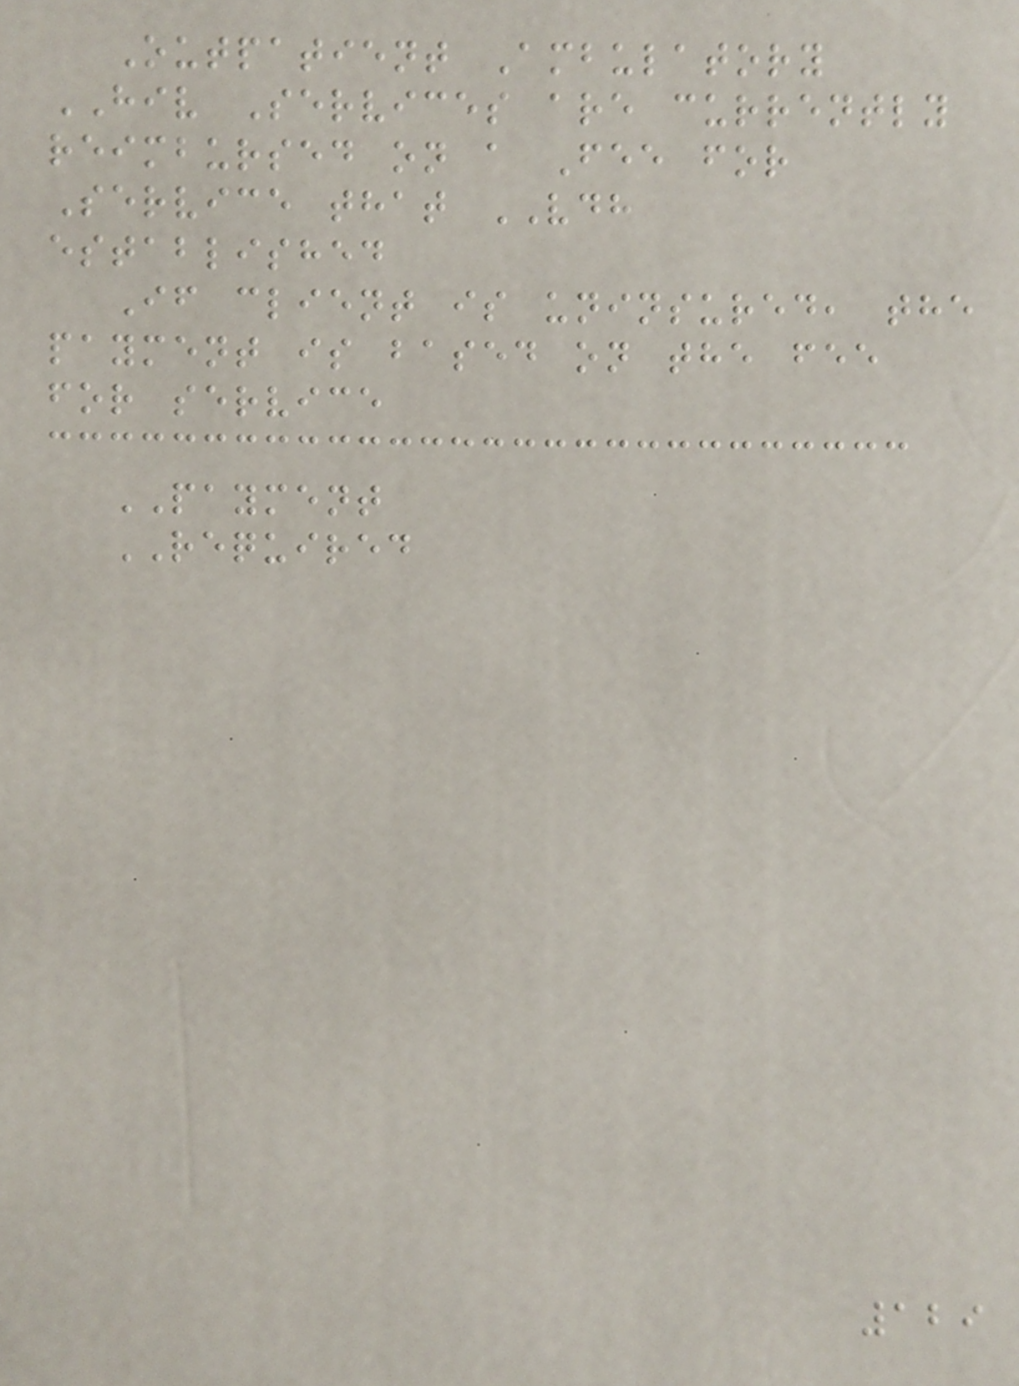Outpatient Ambulatory
HIV Services are currently
reimbursed on a Fee for
Service that VDH
established
If client is uninsured, the
payment is based on the fee
for service
PAYMENT
REQUIRED
129
